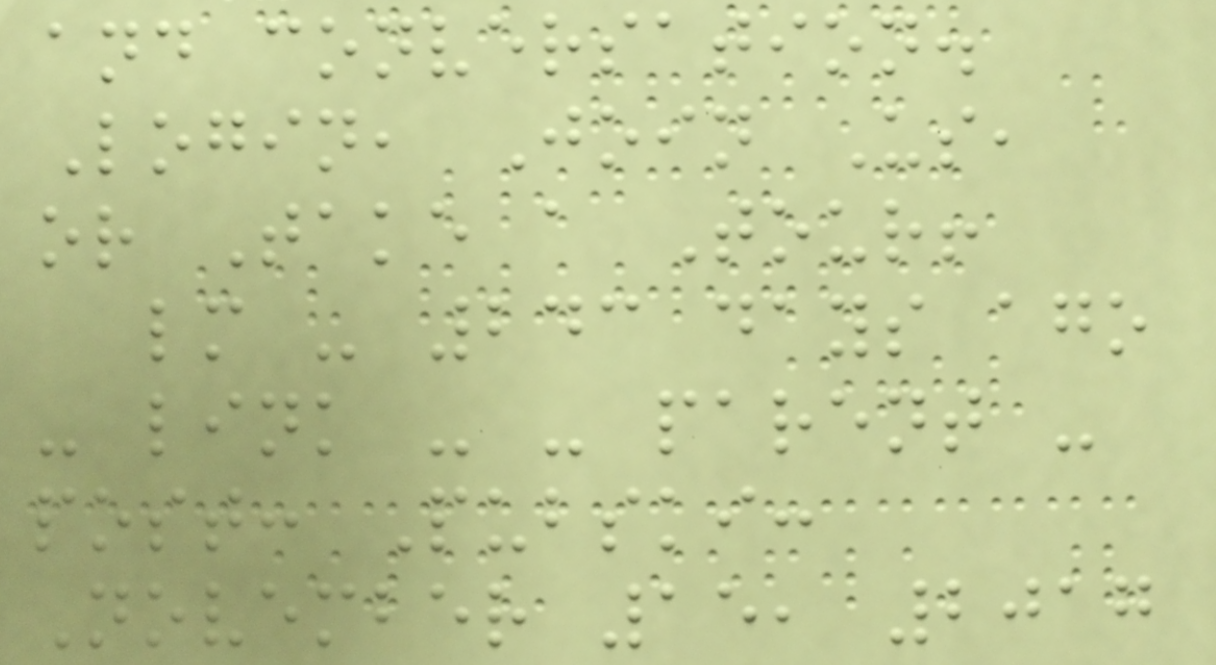and conversation.
Login, Join Us,
or Take a Tour!
lm - 243 days ago
- link - - parent -
post: Pubski:
November 15, 2017
